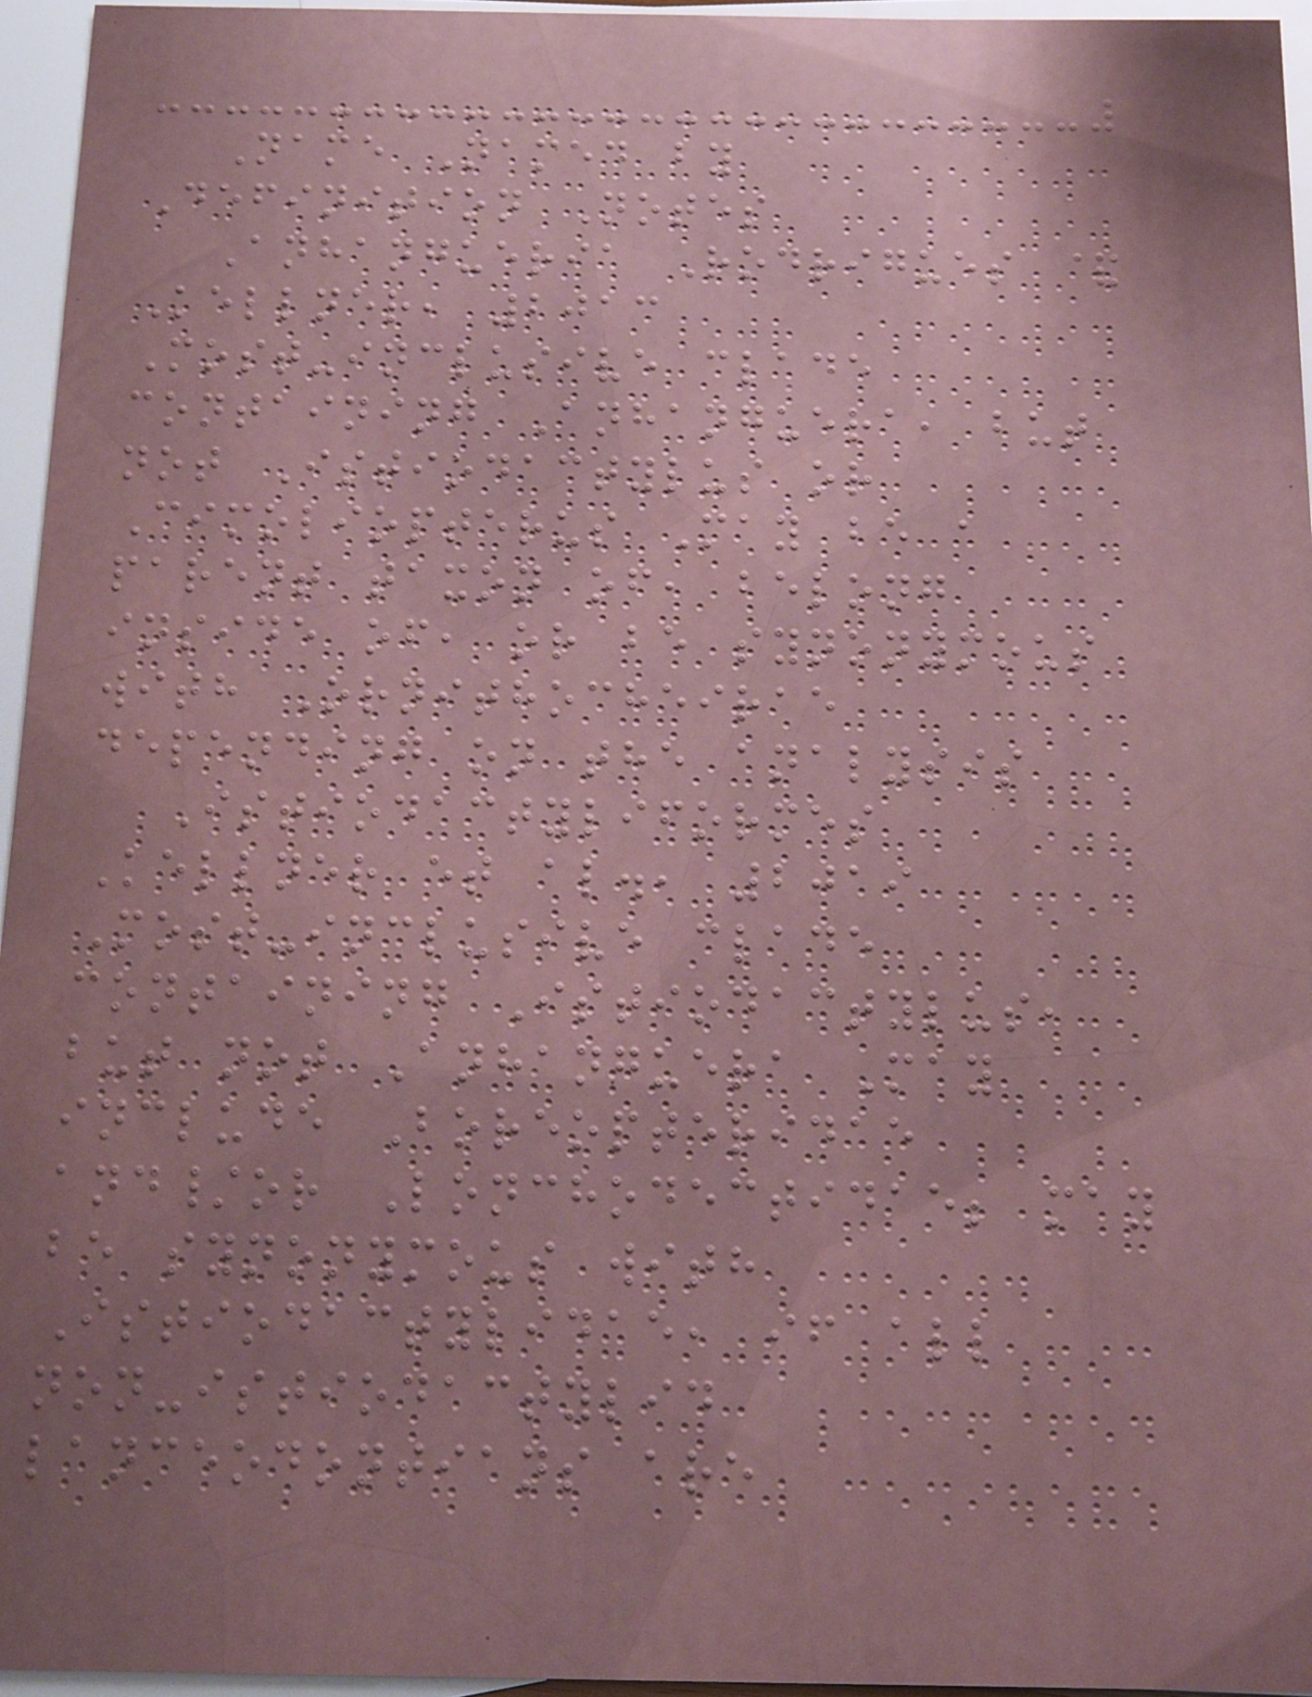Name Named by
Definition Notes
Anhangueria Rodrigues &
Kellner, 2013
Most-inclusive clade
containing Anhanguera, but
not Istiodactylus or
Cimoliopterus May be a
parent taxon of, belong
inside of, or be synonymous
with Ornithocheirae
depending on the analysis
Istiodactyliformes
Kellner et al., 2019
Most-inclusive clade
containing Istiodactylus,
but not Anhanguera May
include Boreopteridae
and/or Lonchodectidae; may
be synonymous with
Istiodactylidae, if all
non-istiodactylid
lanceodontians are
